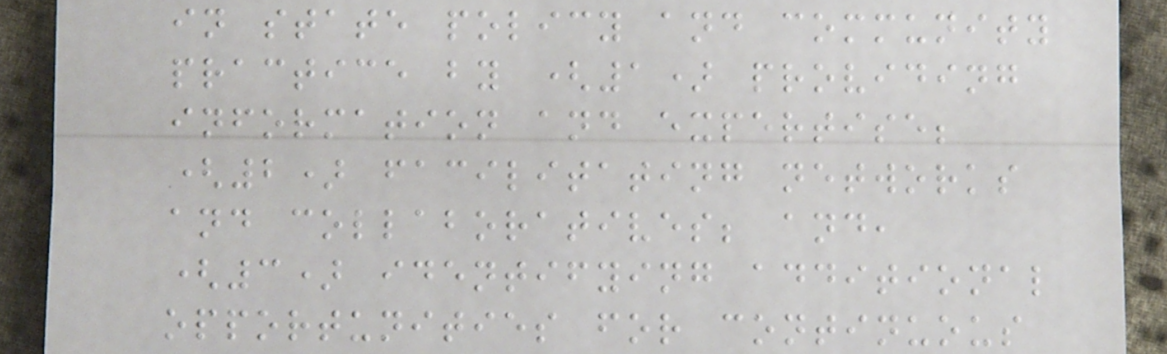in state policy and community
practice by (1) providing
information and expertise;
(2) facilitating networks
and collaboratives; and,
(3) identifying additional
opportunities for continuous
